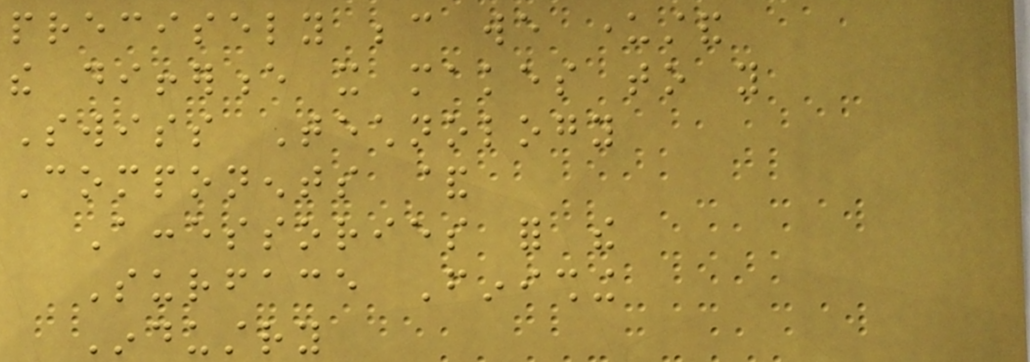precisely because we understand
the difference it makes to you
Swiss Technology
Components &
Accessories for the
Surface Finishing
Industry
